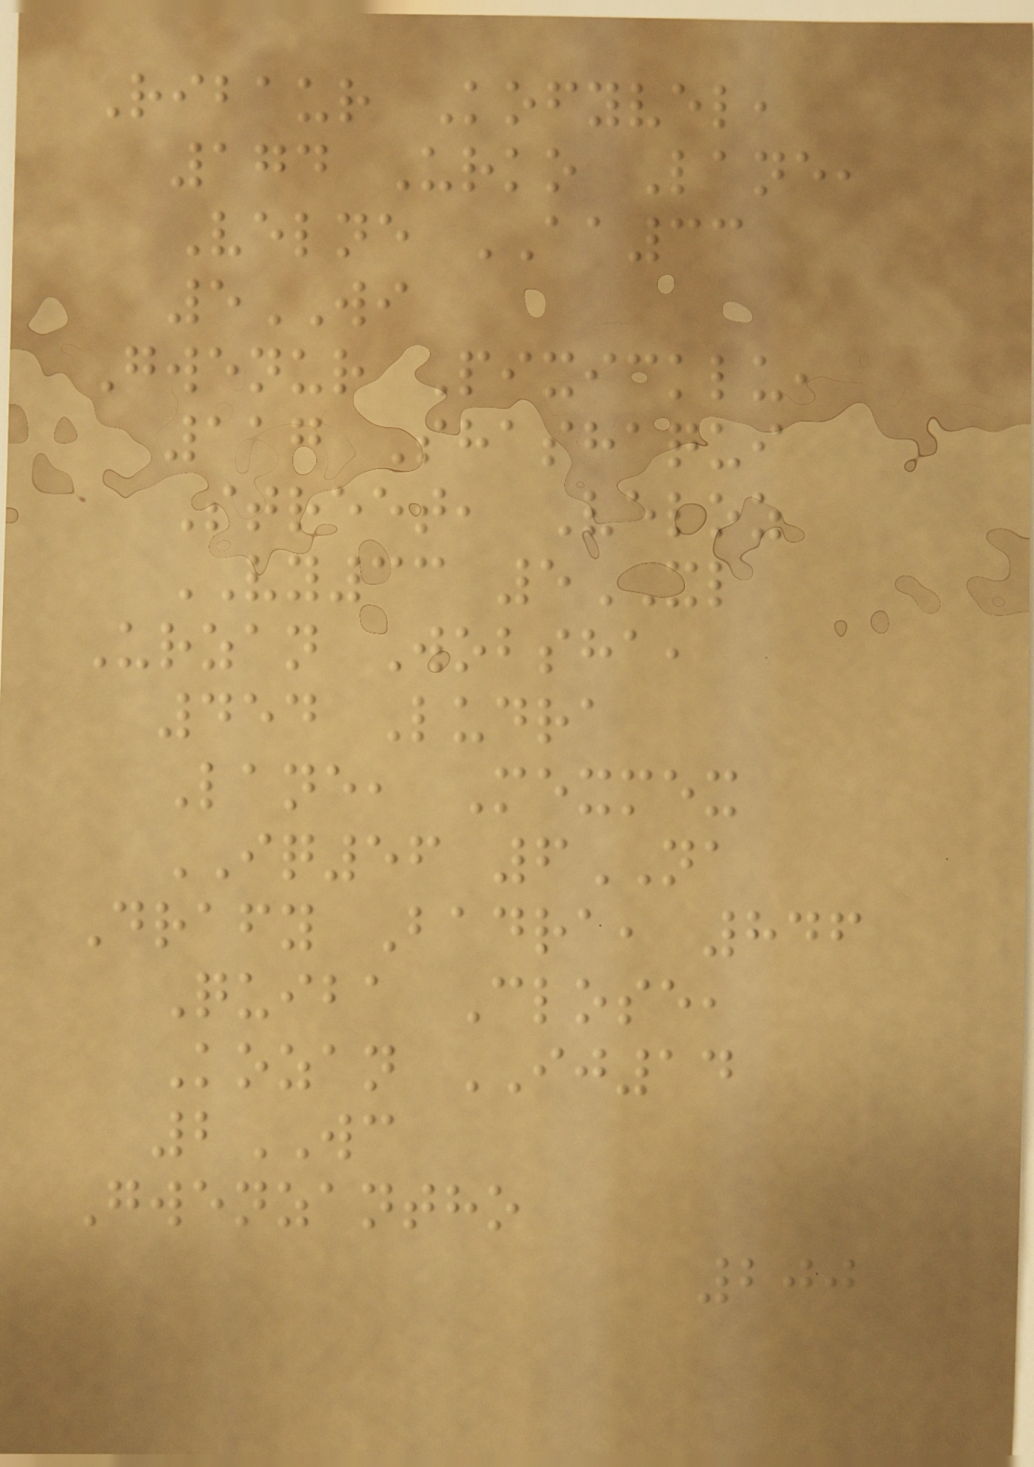Ribaur Kofyvel,
174 Urko Lane,
Velne AA33
5WI
Gwenur Pixicklu,
117 Shashaqui
Street, Veloz
VY33 5XL
Urzan Wobsha,
454 Ludra
Lane, Mexmex
IQ56 6NA
Drafy Badra, 846
Quiba Close,
Kozan IJ14
2WC
Gwenzantho
200
